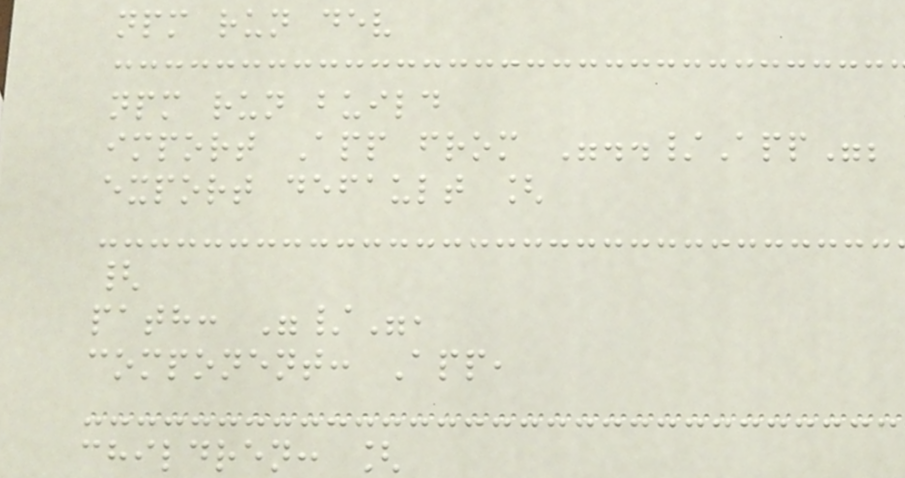npm run dev
npm run build
import App from "../App";
export default [
{
path: "/",
component: App,
children: [
